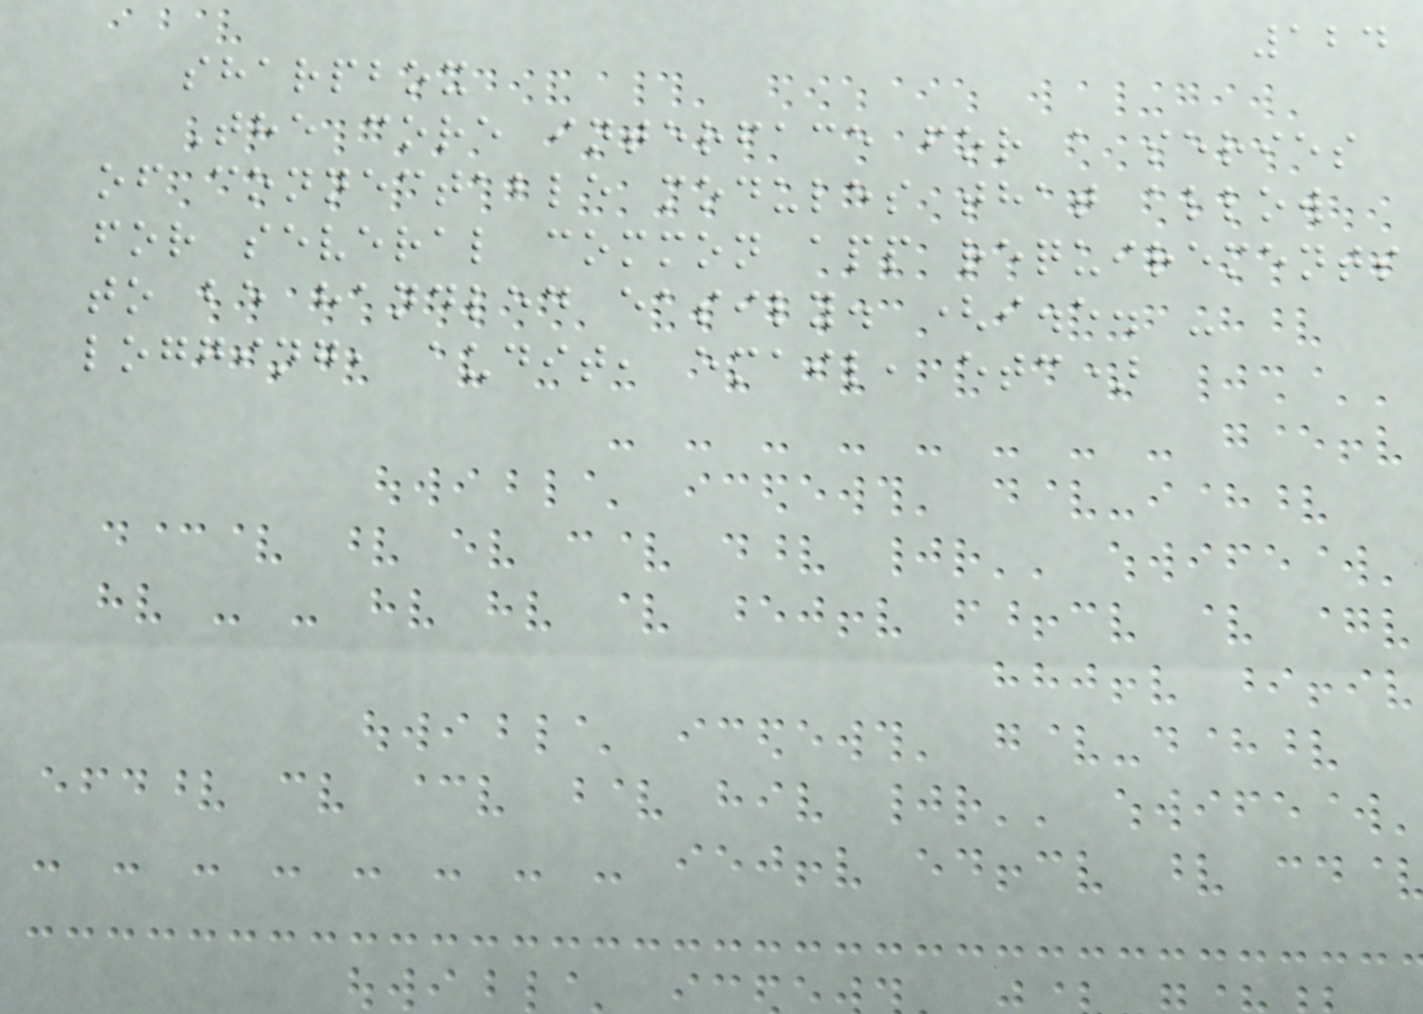124
sharpbox
The core interface for a series
of connectable modules that allow
for several common app requirements
to be handled easily. (i.e. -
logging, audit, email, etc)
